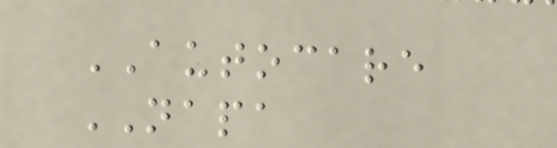AUTOCARE
NAPA
